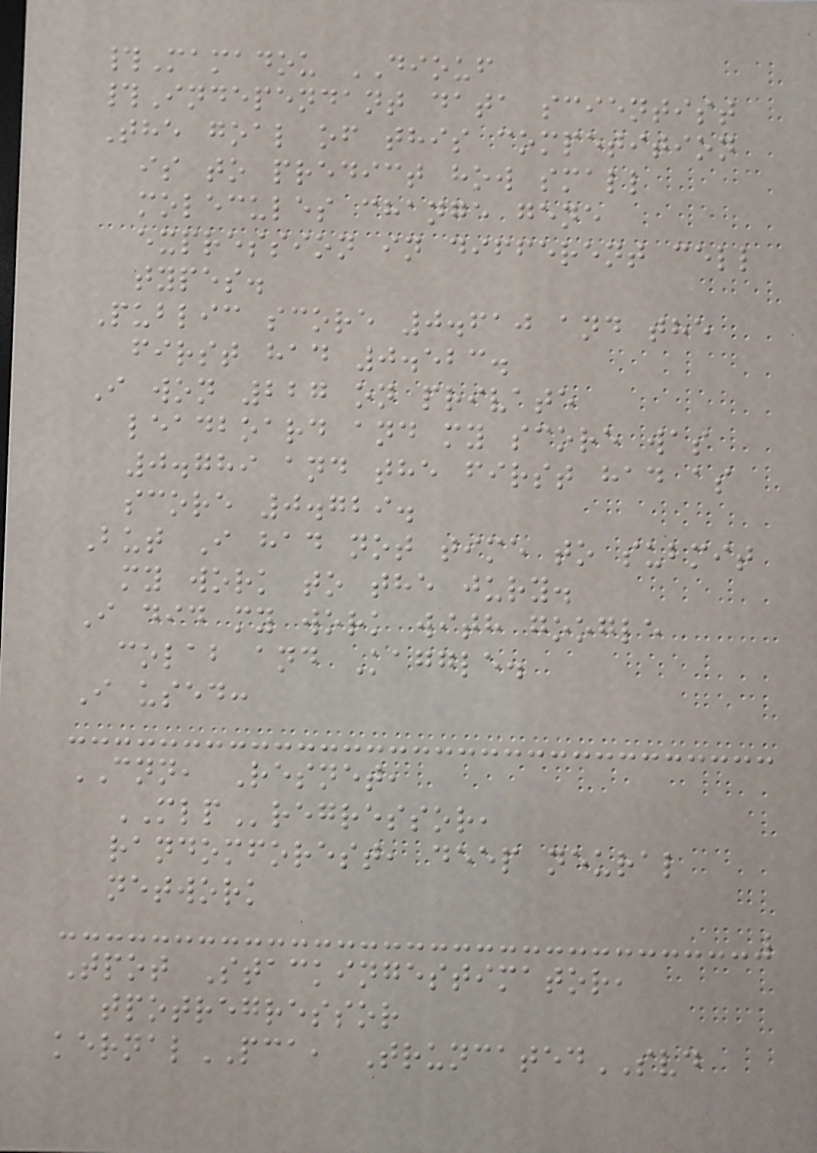#Mamadou DIOUF
#Independant data scientist
The goal of this competition
is to predict how small
molecules change gene
expression in different cell
types.
Public score 0.610 and the
first had 0.523.
I won 227 on private
leadboard and my score was
0.789 and the first had as
score 0.729.
But I had not time to submit
my work to the jury.
I did my work with google
colab and Kaggle.
I used:
CNN, Resnet,
MLPregressor,
randomforest, deep neural
network
Tpot Stackingestimator,
tpotregressor
kernalPCA, TruncatedSVD
